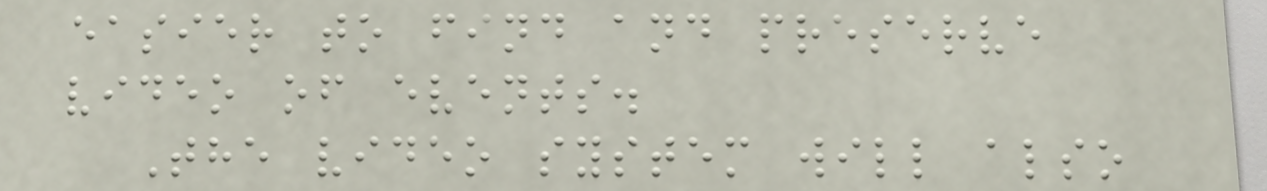easier to find and preserve
video of events.
The video system will also
